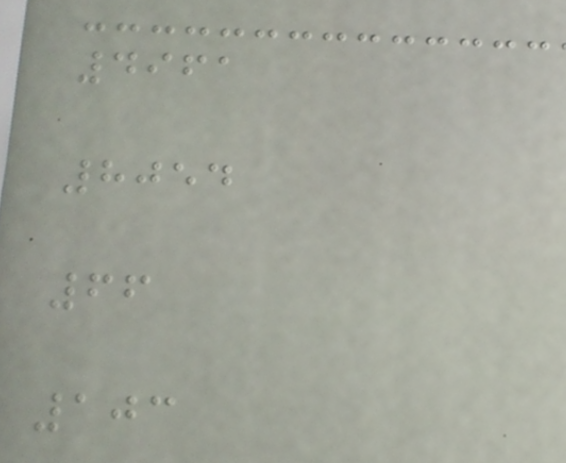4961
8054
66
103
